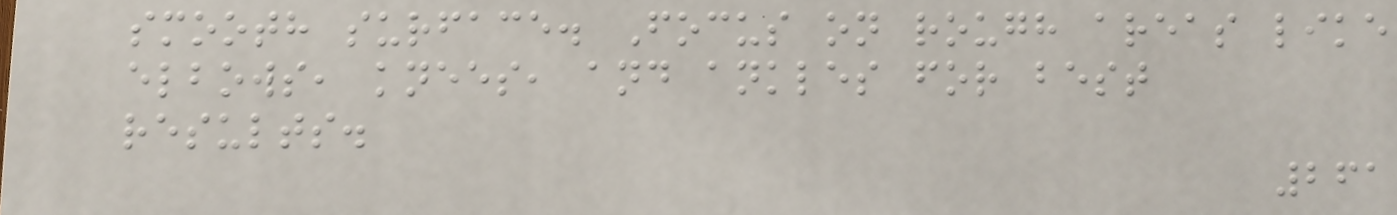smooth surface. Focus on rough areas like
elbows, knees, and ankles for best
results.
261
